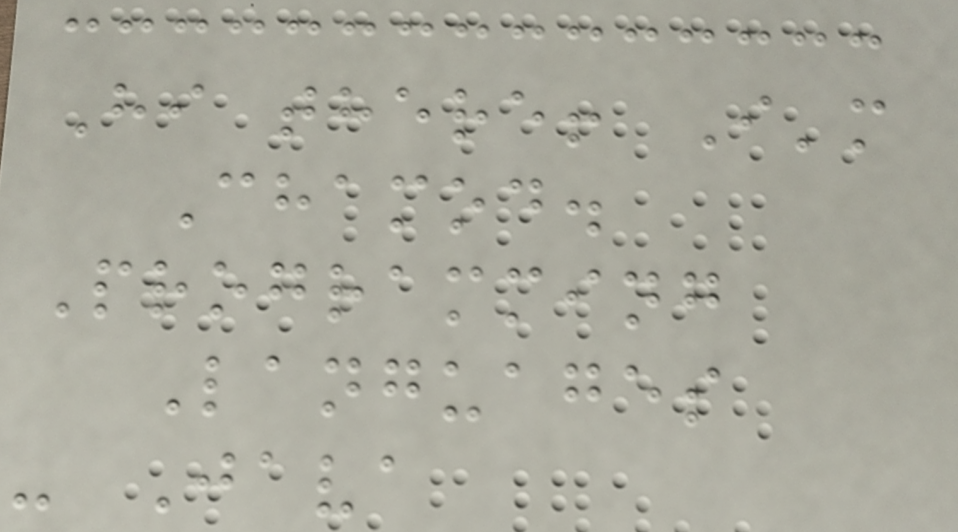Hi there! I'm
Chamod.
Programming
Languages
- Java
